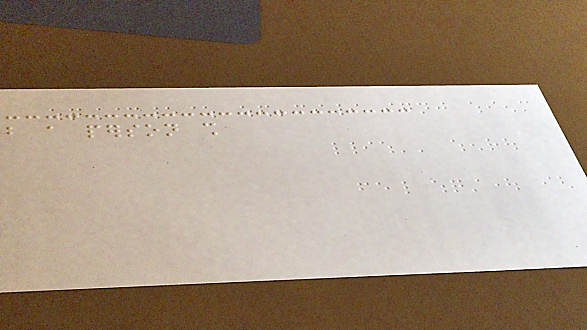but a person shall
